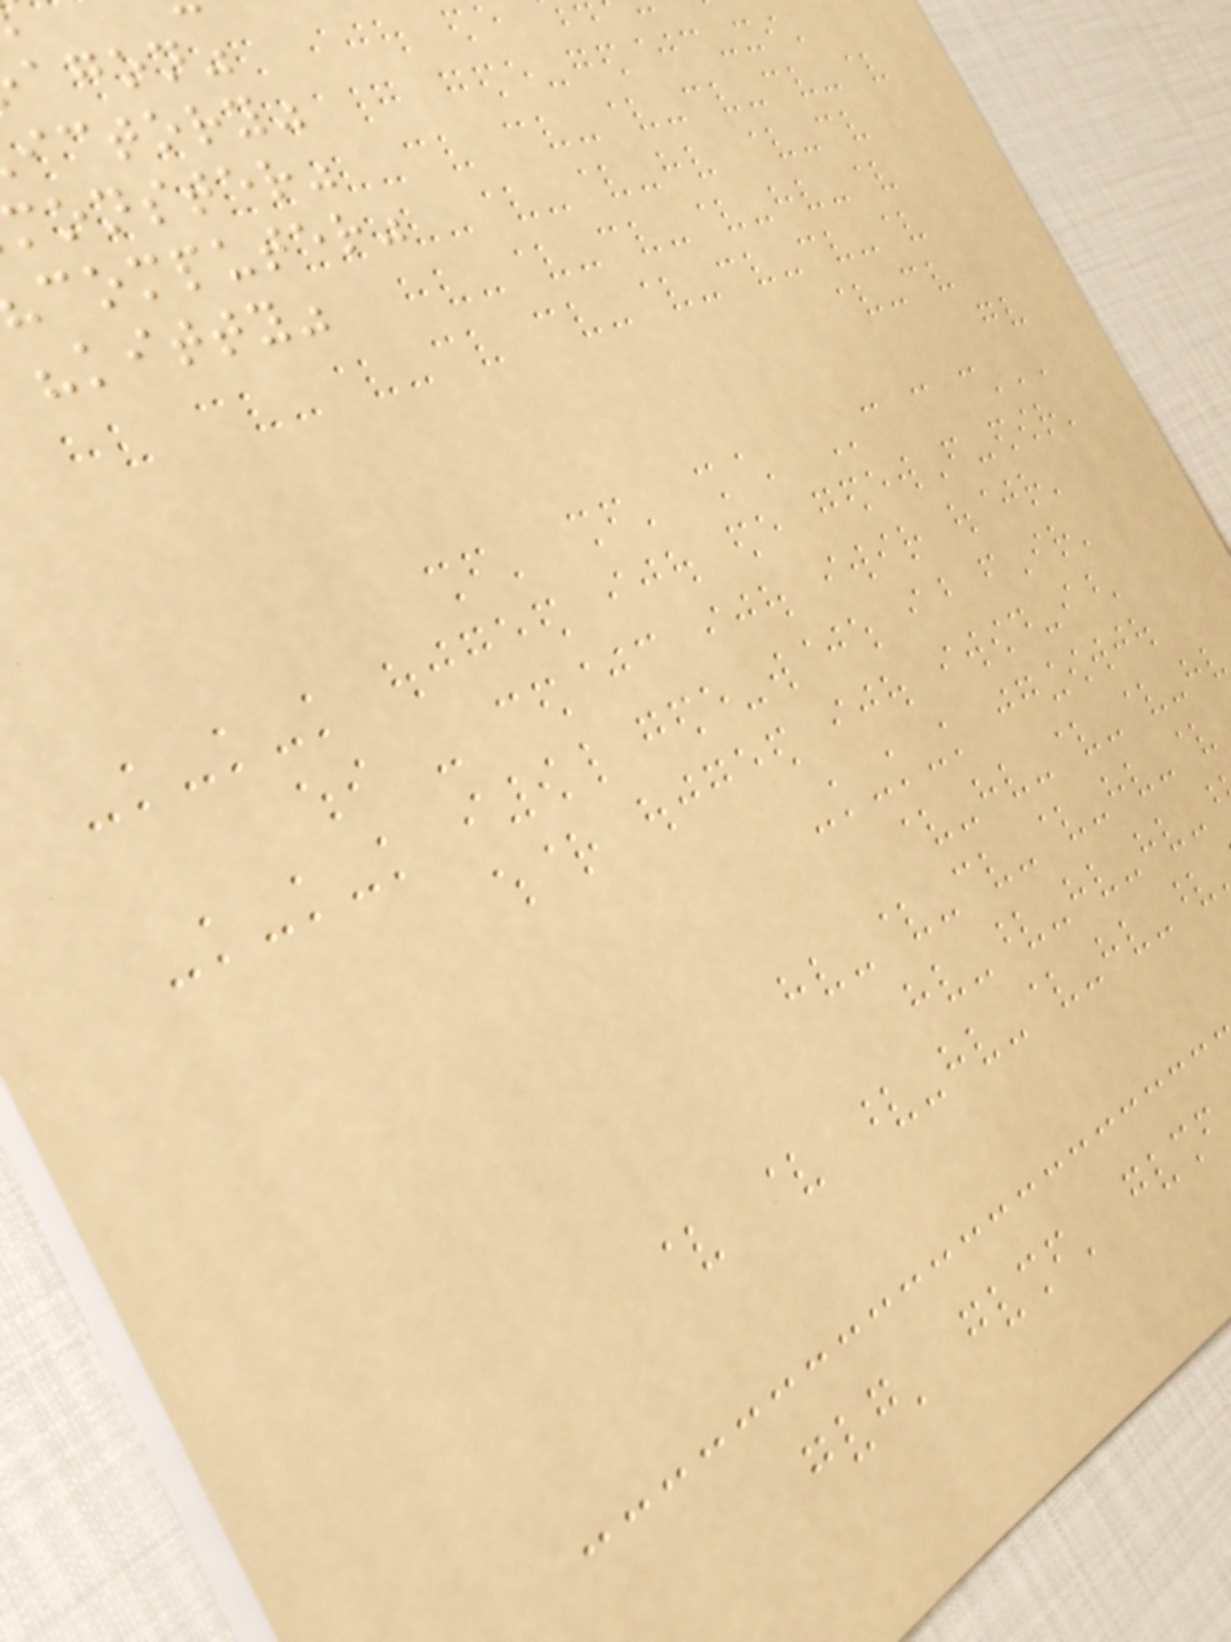agon"
ictory"
monster"
computer"
"kitty"
